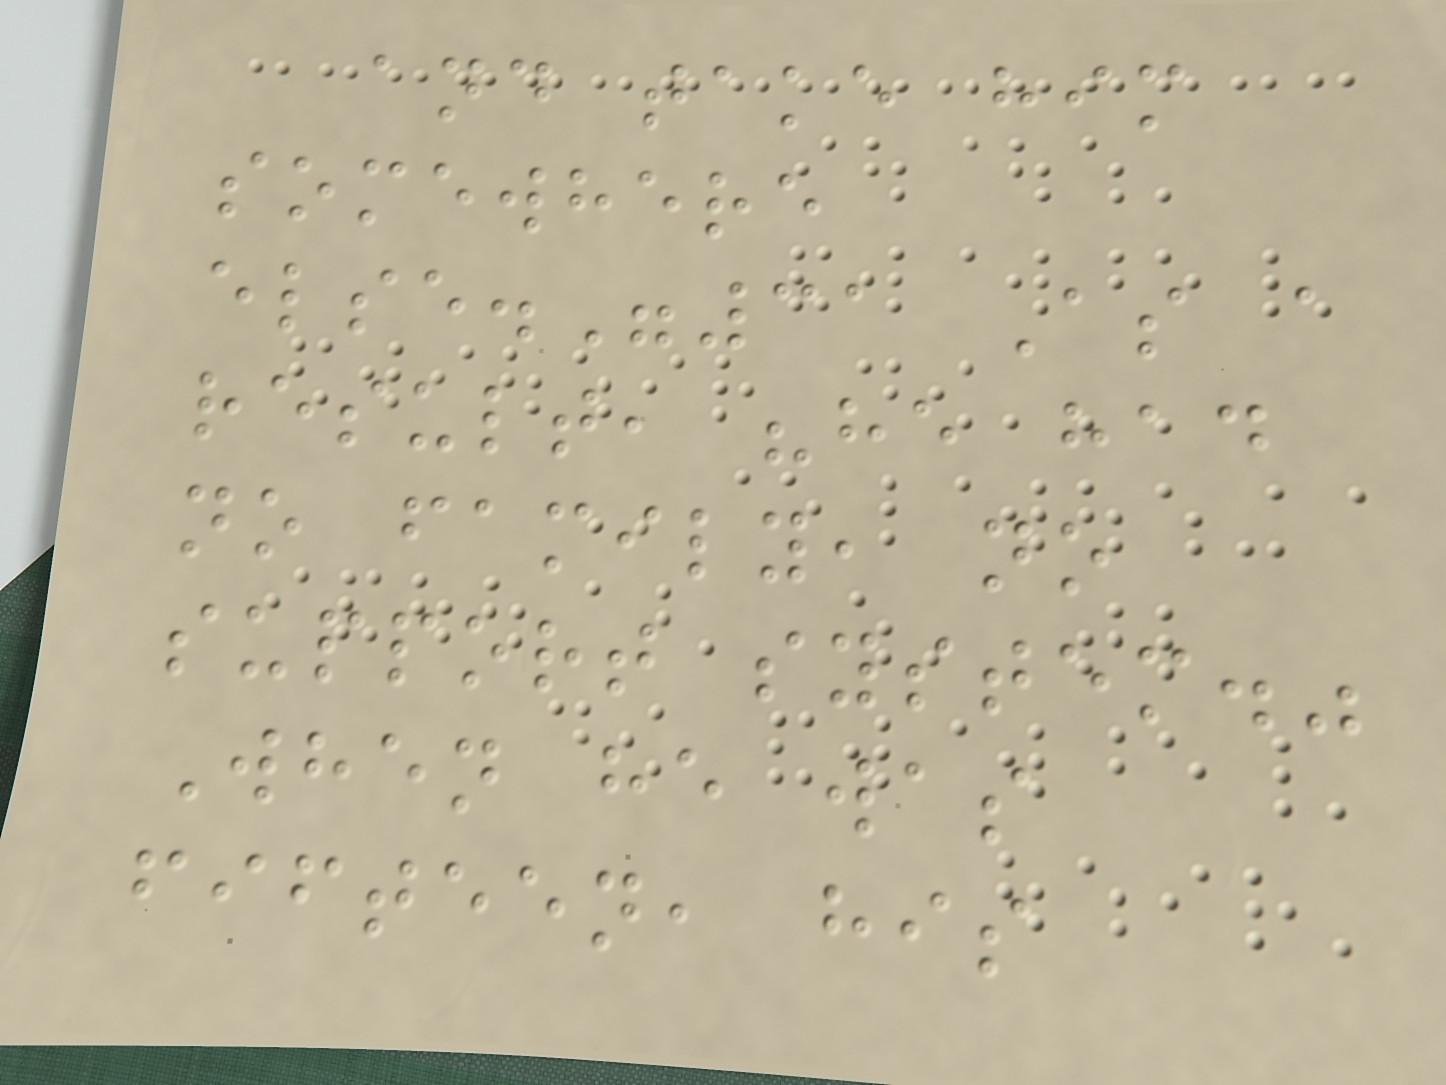and take him
somewhere
else."31 As a
result, "he had
no family, no
support system."
When he was
fifteen, his
